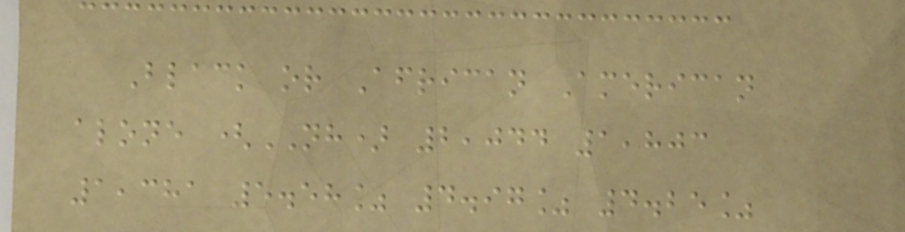Black or African American
alone (NH) 2,044 1,803
1,381 5.58% 4.97% 4.25%
